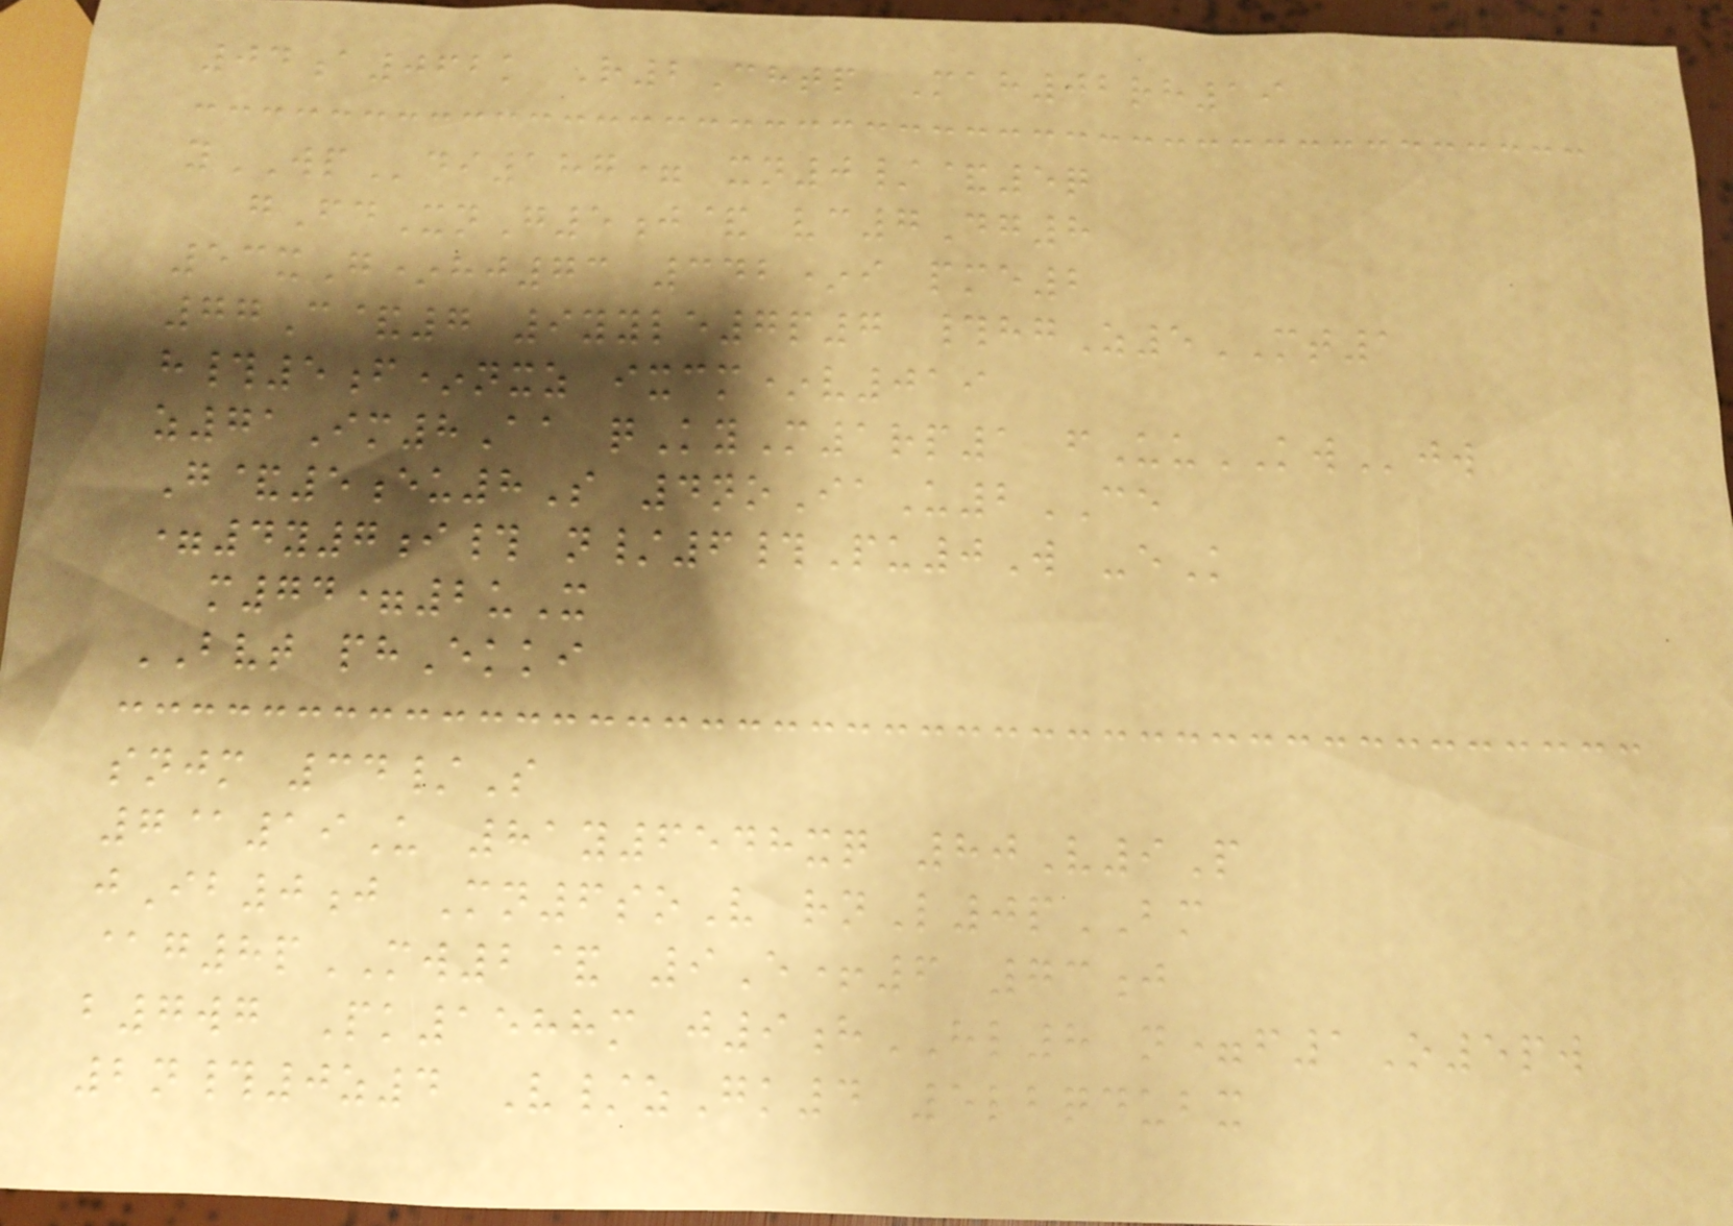04a062k R2Chtp Mah02rh19
yWPdi187= xn0/&5q
gFdXnG5j& vc7Dg8
53xG*hj73 342*i pme2
77C&7 9yyle7p7 #hgZ5MT1
h#5f*nxz ixcm*v019
z71Im8Aa qKyM1rp1 fUuKWjw
G&5eu8S 4noIaU2CE
=4y7i# n/6#Pu0W -eK
m74=2uX
BVT phEkki
snjm 34/S
7@19U 81y6548xq 80V9P
jIb0j Mn6soV rnL0pBM
@g8pMW2& 9E+6 73j
b7wg Pk1588m j9hHL8 n=f1O5pw
2n#0z4 V/zGk4 5lbqdubx
